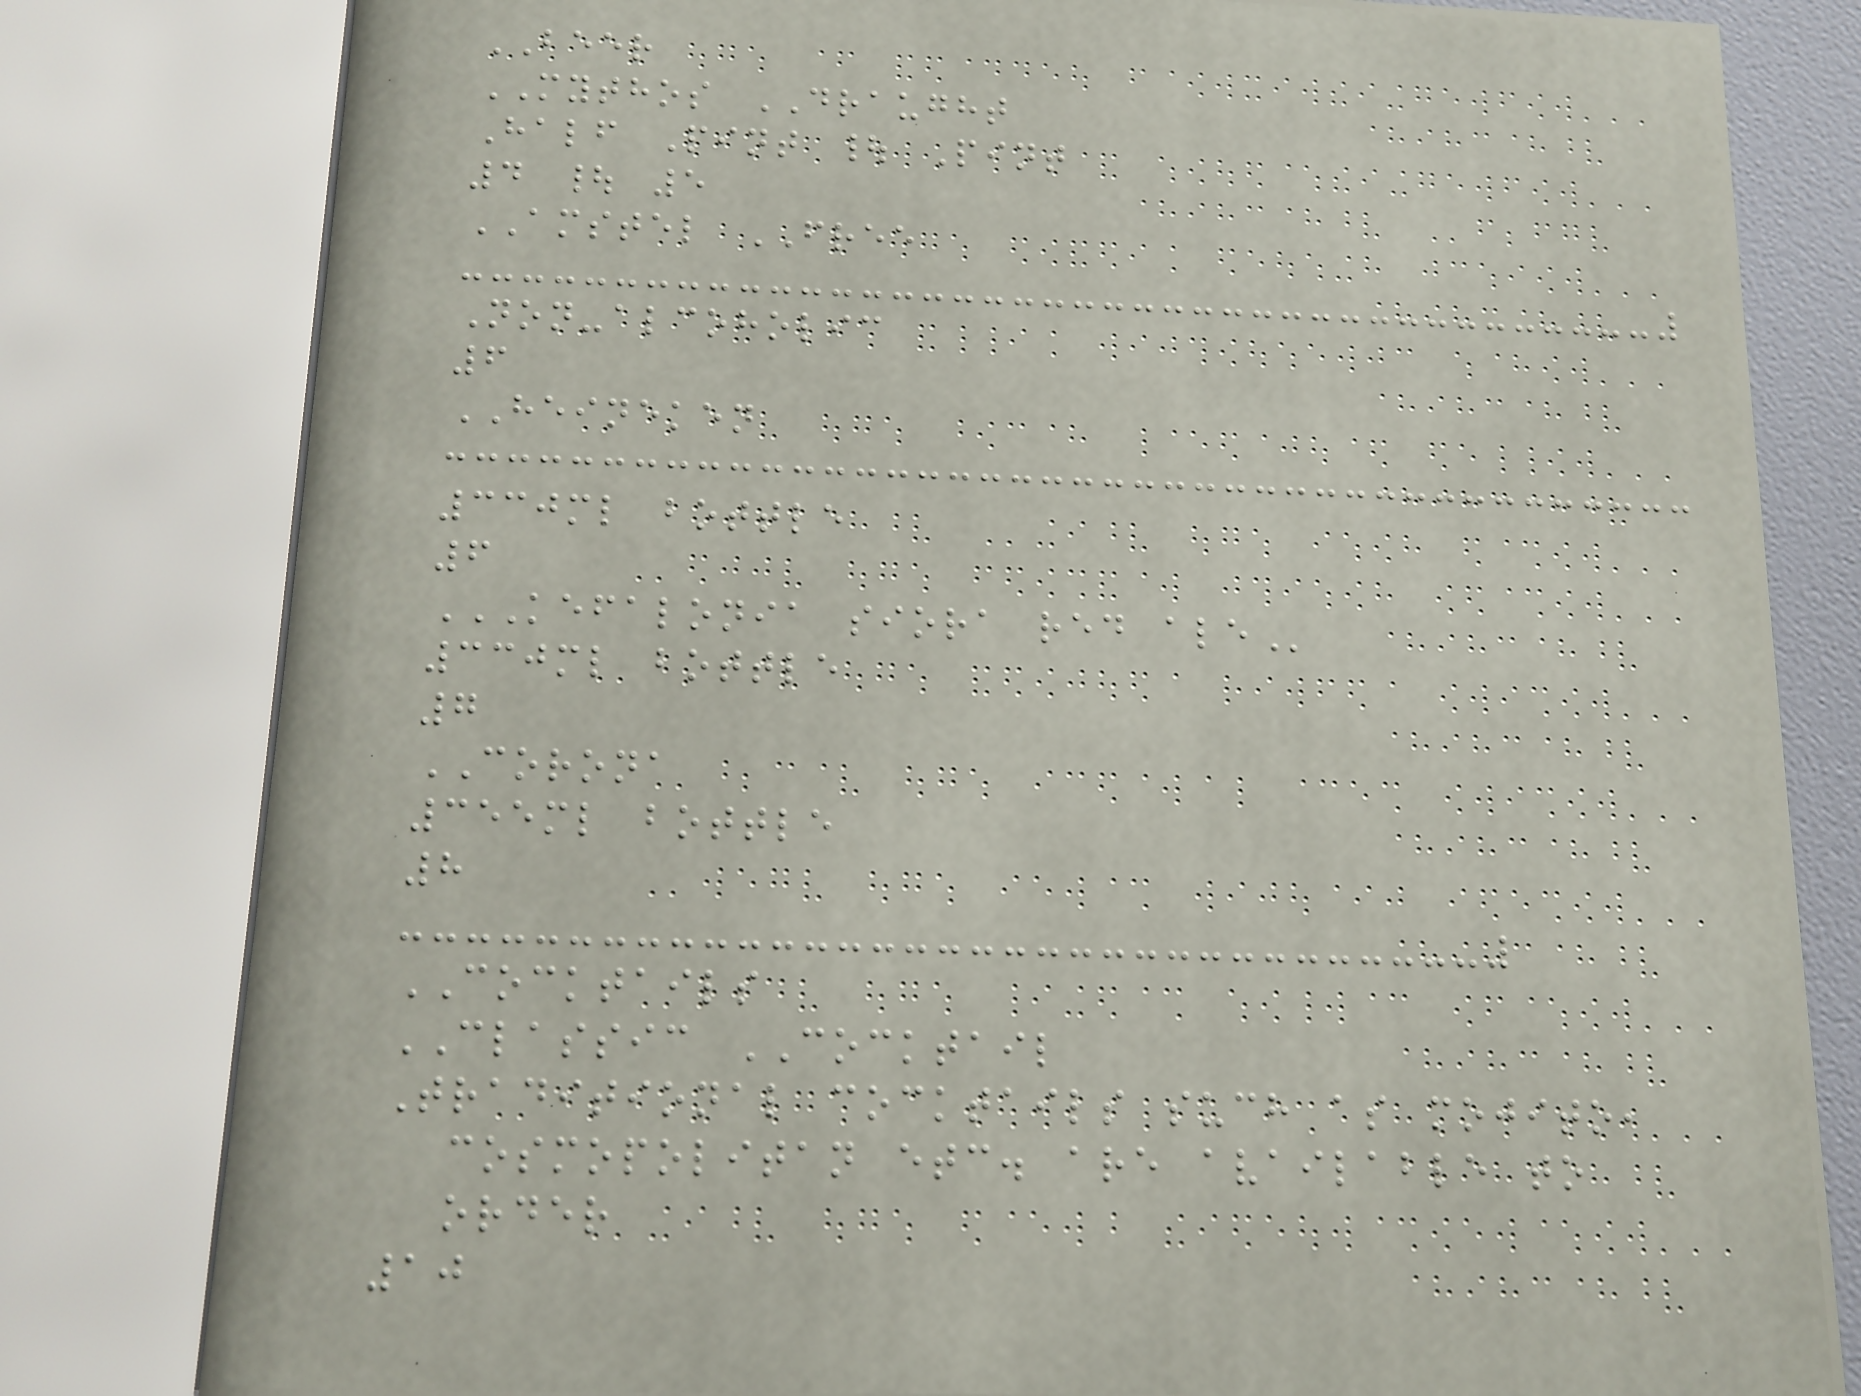BEER
MYTHOS DRAUGHT
Half Pint | Pint
4 | 5
AMSTEL FREE
Non-alcoholic
6
HEINEKEN
330ml bottle
6
KEFALONIA SIORA RED ALE
330ml bottle
7
CORONA
355ml bottle
8
COCKTAILS
CLASSIC COCKTAIL
Traditional cocktails such as mojito,
cosmopolitan etc. are available to
order
10
